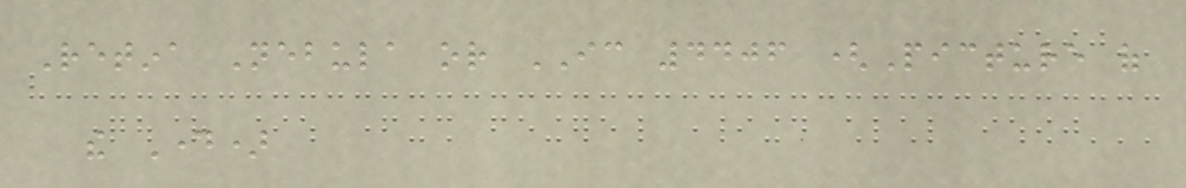Retina Nebula or IC 4406 (Picture of
the Day)
